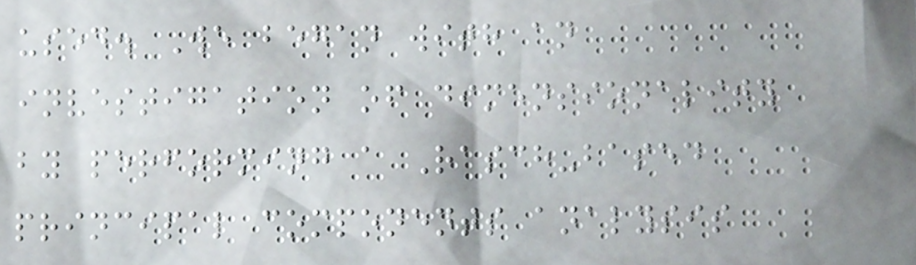used. We began with an
investigation of dimensionality
by performing a Rasch-based
principal components analysis
